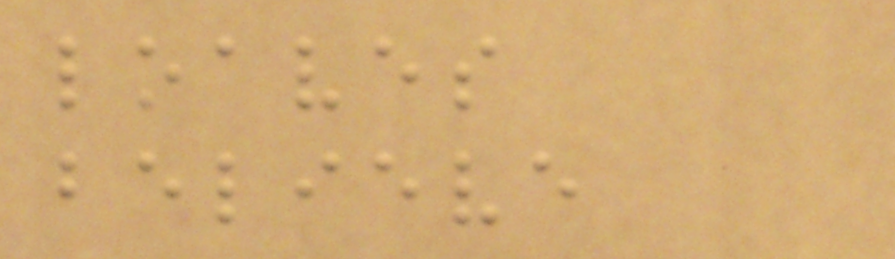loaves
believe
